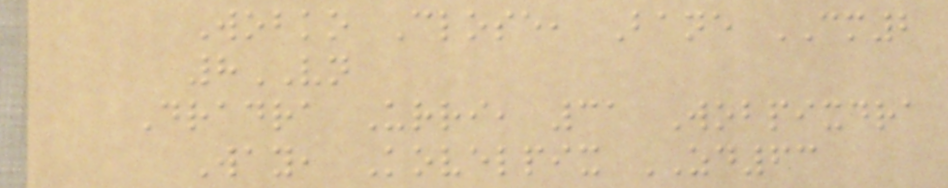Wobko Close, Bane CM2
8VN
Dradra Urri, 31 Wobpixdra
Way, Kovelpix ZD63
